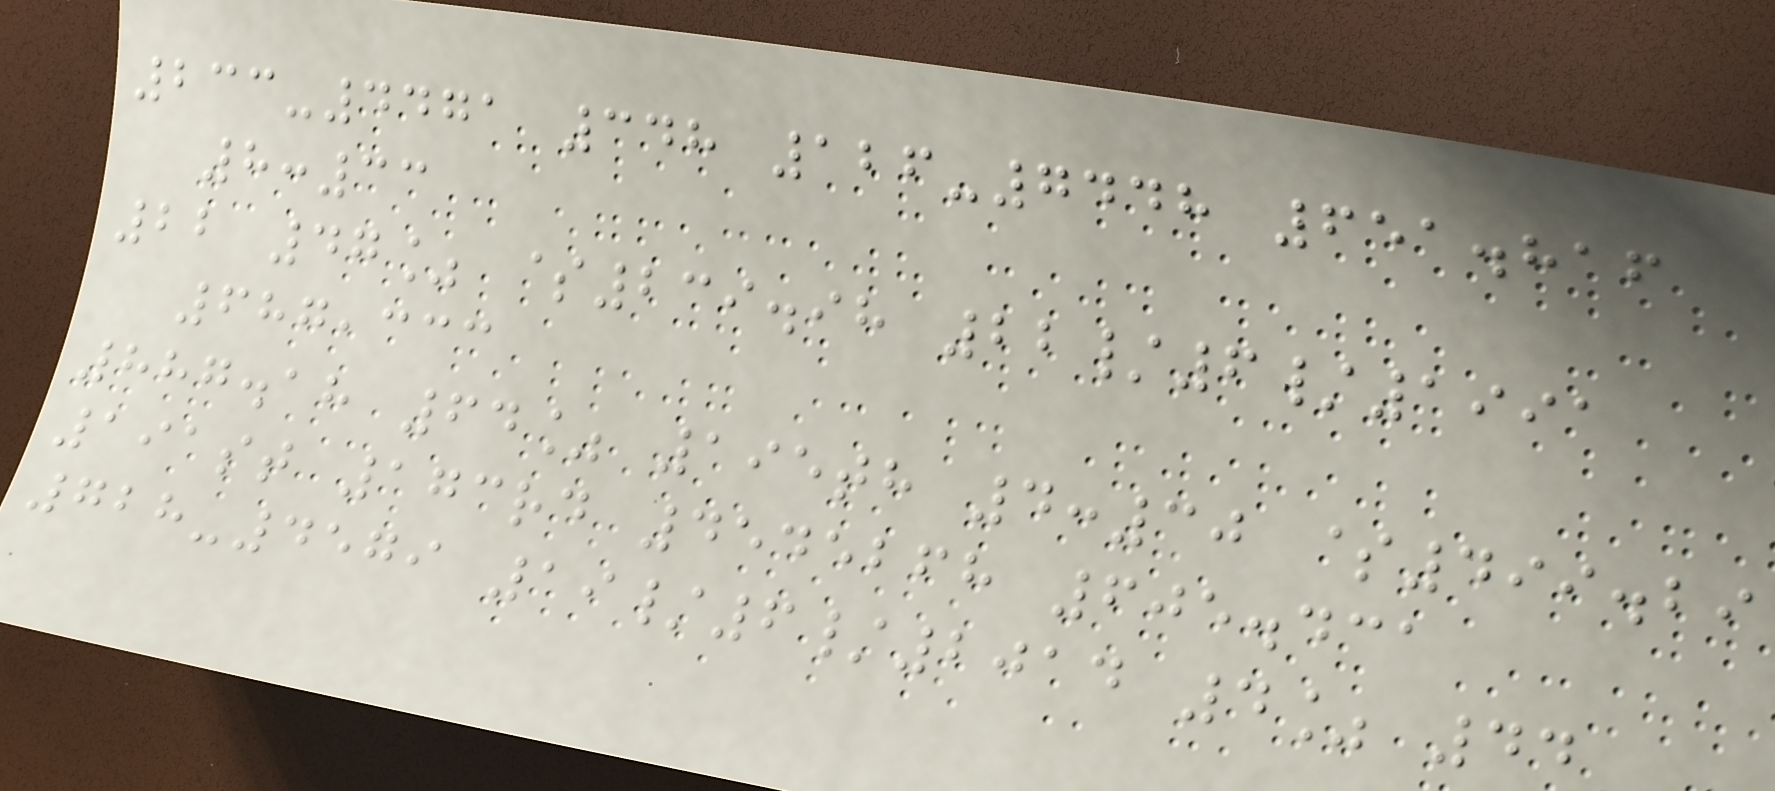233-4471 348 126-7448 651.816
8:33
22 47% $239.98 22/6/1991
687,333
887.18 64% 195th 4:30 $499.29
191st 173rd 4545268 605.431
728-4579 19/6/2014 4% 44
